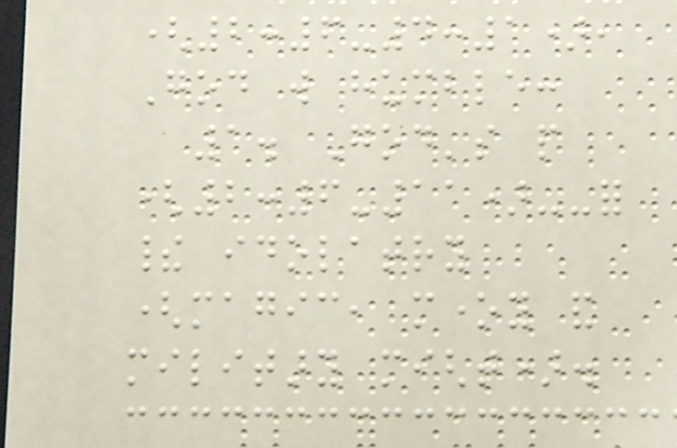(2:6-4:1),
God will humble:
1. God's people
(2:6-11)--for
their idolatry
(magic, money and
military might).
